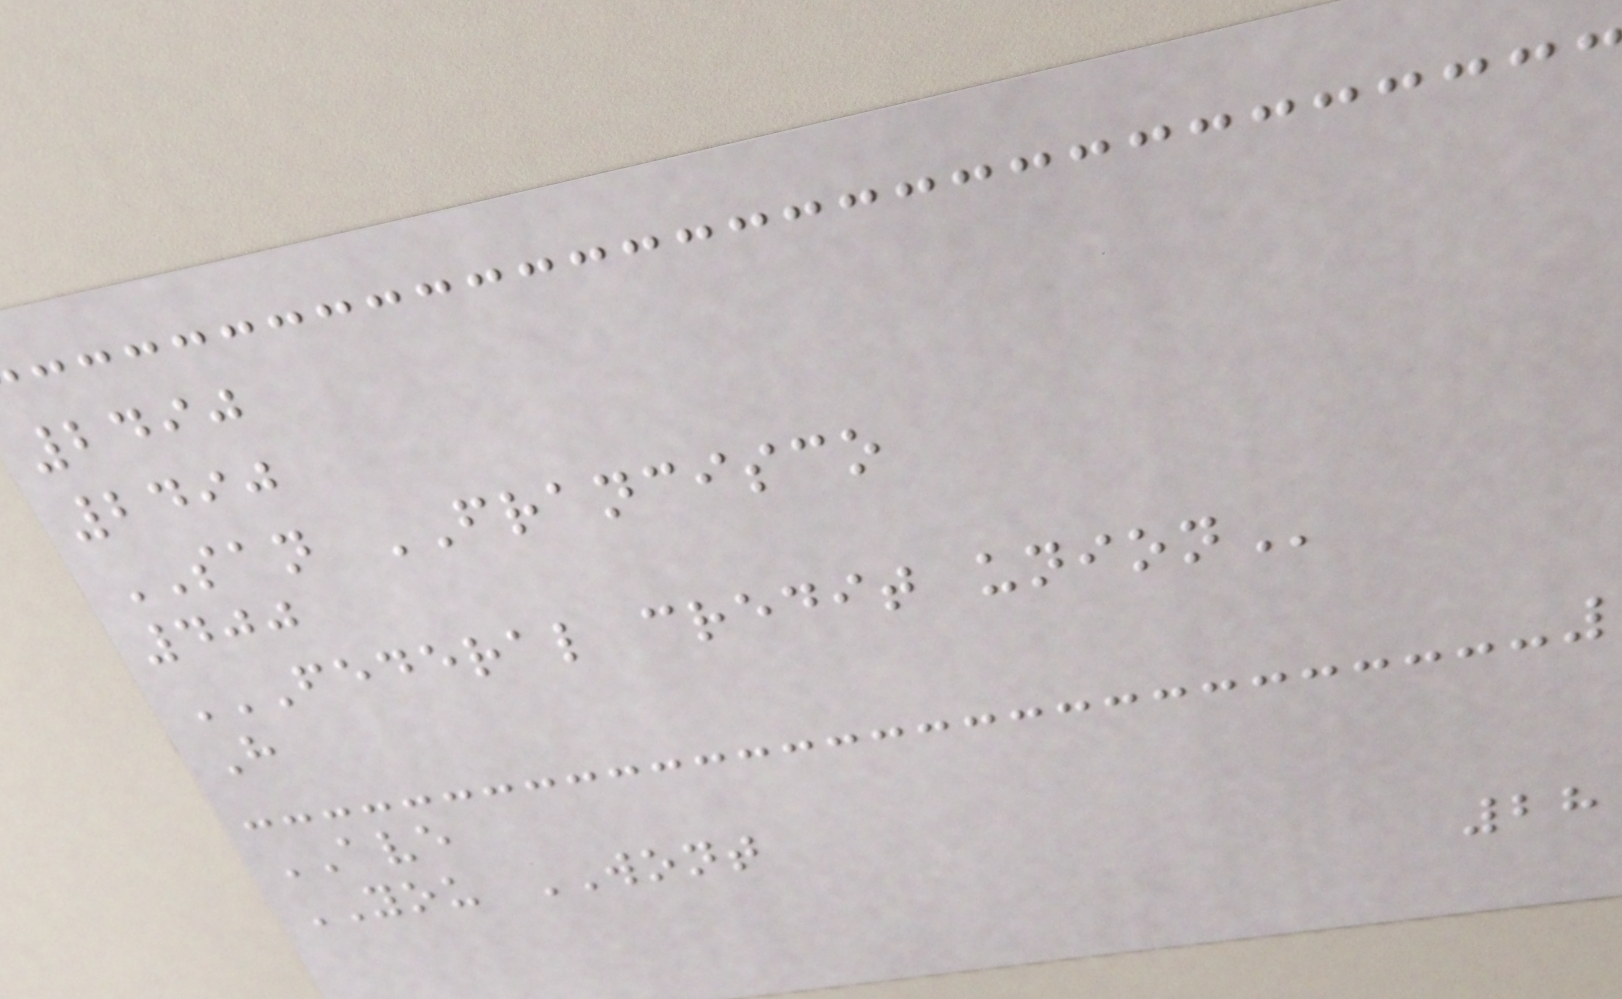2490
2490
SAN FRANCISCO
400
FEDERAL CREDIT UNION
H
AVE
YOU WONT
28
